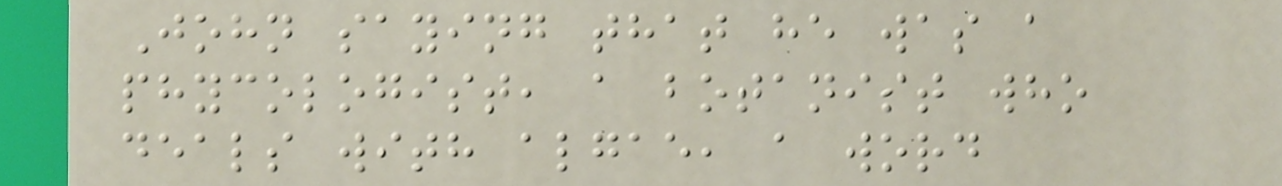John saying that he was a
phycologist, a botanist who
deals with algae, a word
